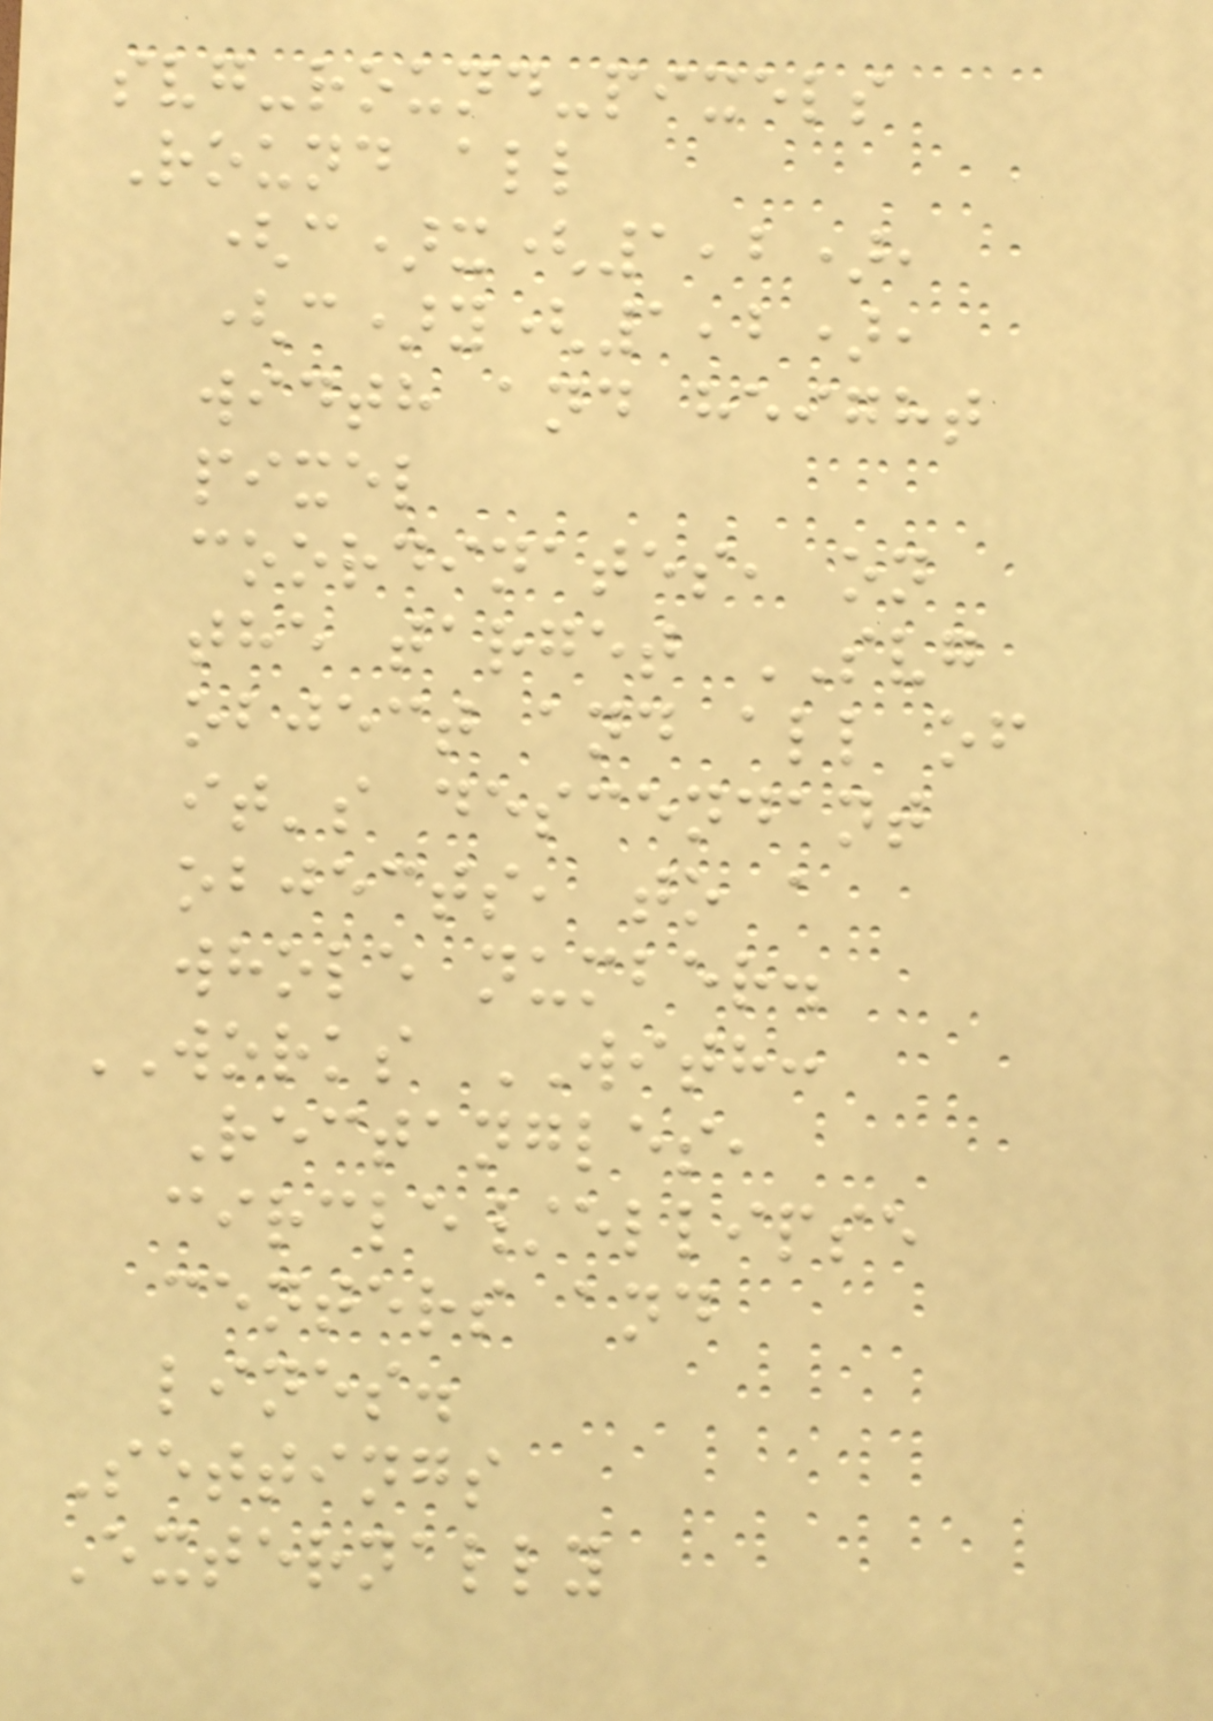svg-round-pixels
Round all
(c)x(1,2),
(c)y(1,2),
width and height
pixel
coordinates, on
the target SVG
object and all of
it's descendant
objects, to a
whole number.
WORKS WITH:
Rectangles,
circle/ellipse
centers and
lines.
Settings
Externally
